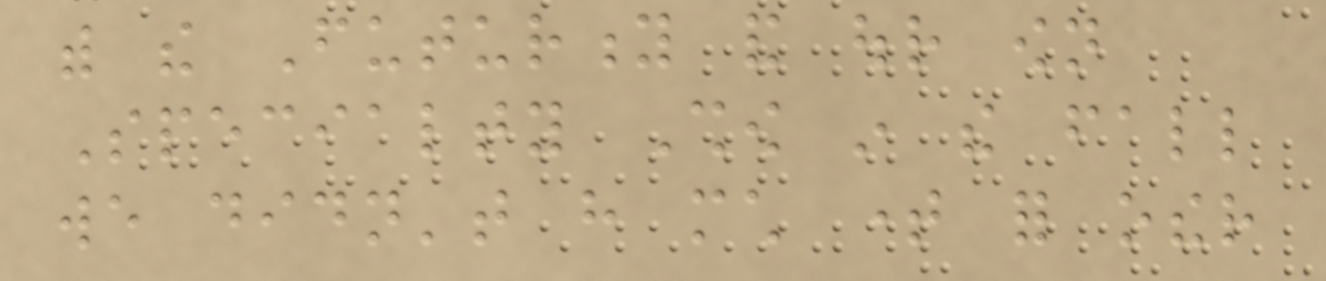with the Futurity and our own
Specialty Show in the fall
we didn't have much time for other
